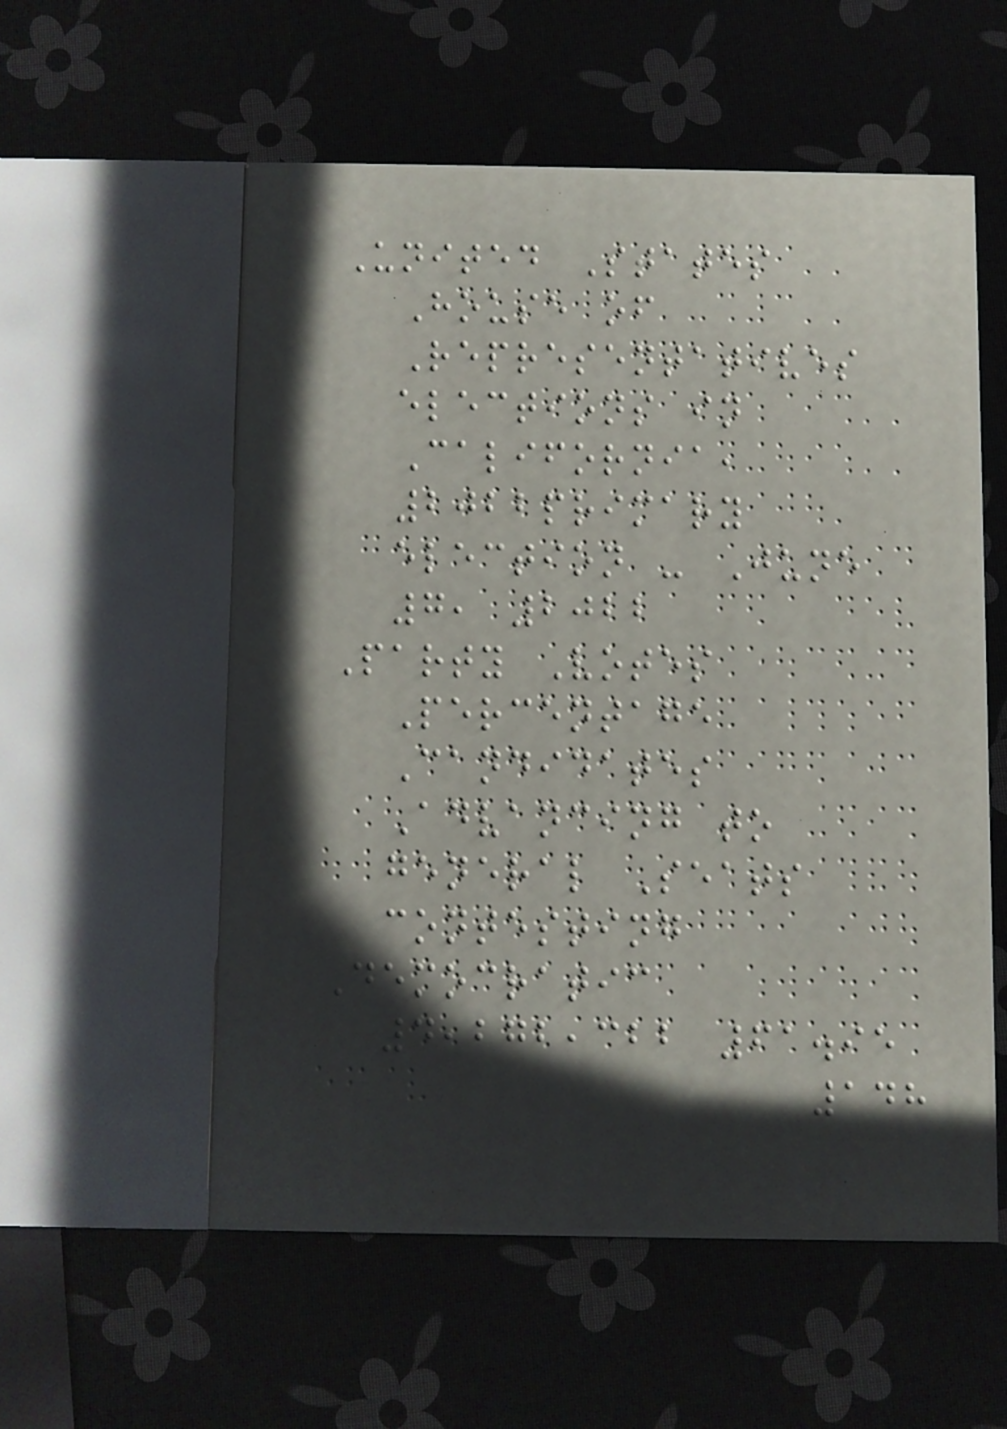United States
House of
Representatives
elections in
California,
2022primary
election - June
7, 2022
Party Votes
Percentage
Candidates
Advancing to
general Seats
contesting
Democratic
4,272,322 61.95
148
